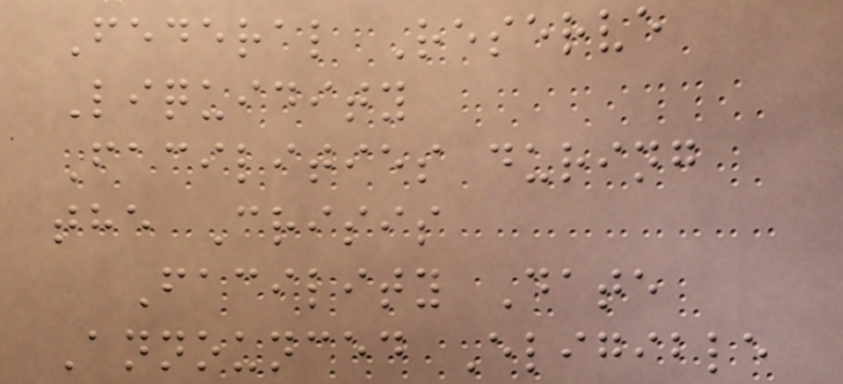Federal Reserve
Liquidity
Facilities during
the Crisis
Facility Date
Announced Eligible
